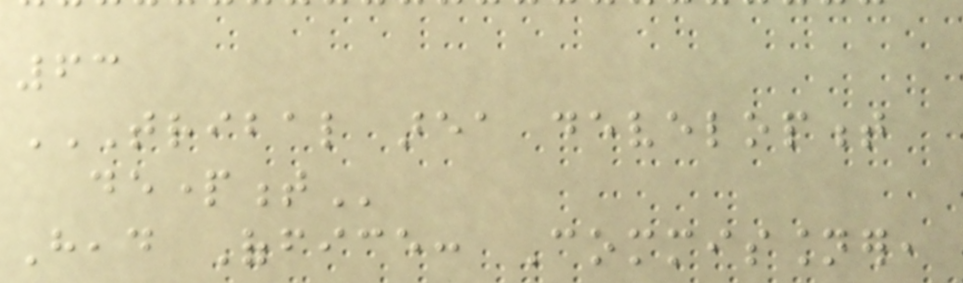63
TRIBAL AREA DEVELOPMENT
DEPARTMENT
Head Office: Commissioner,
